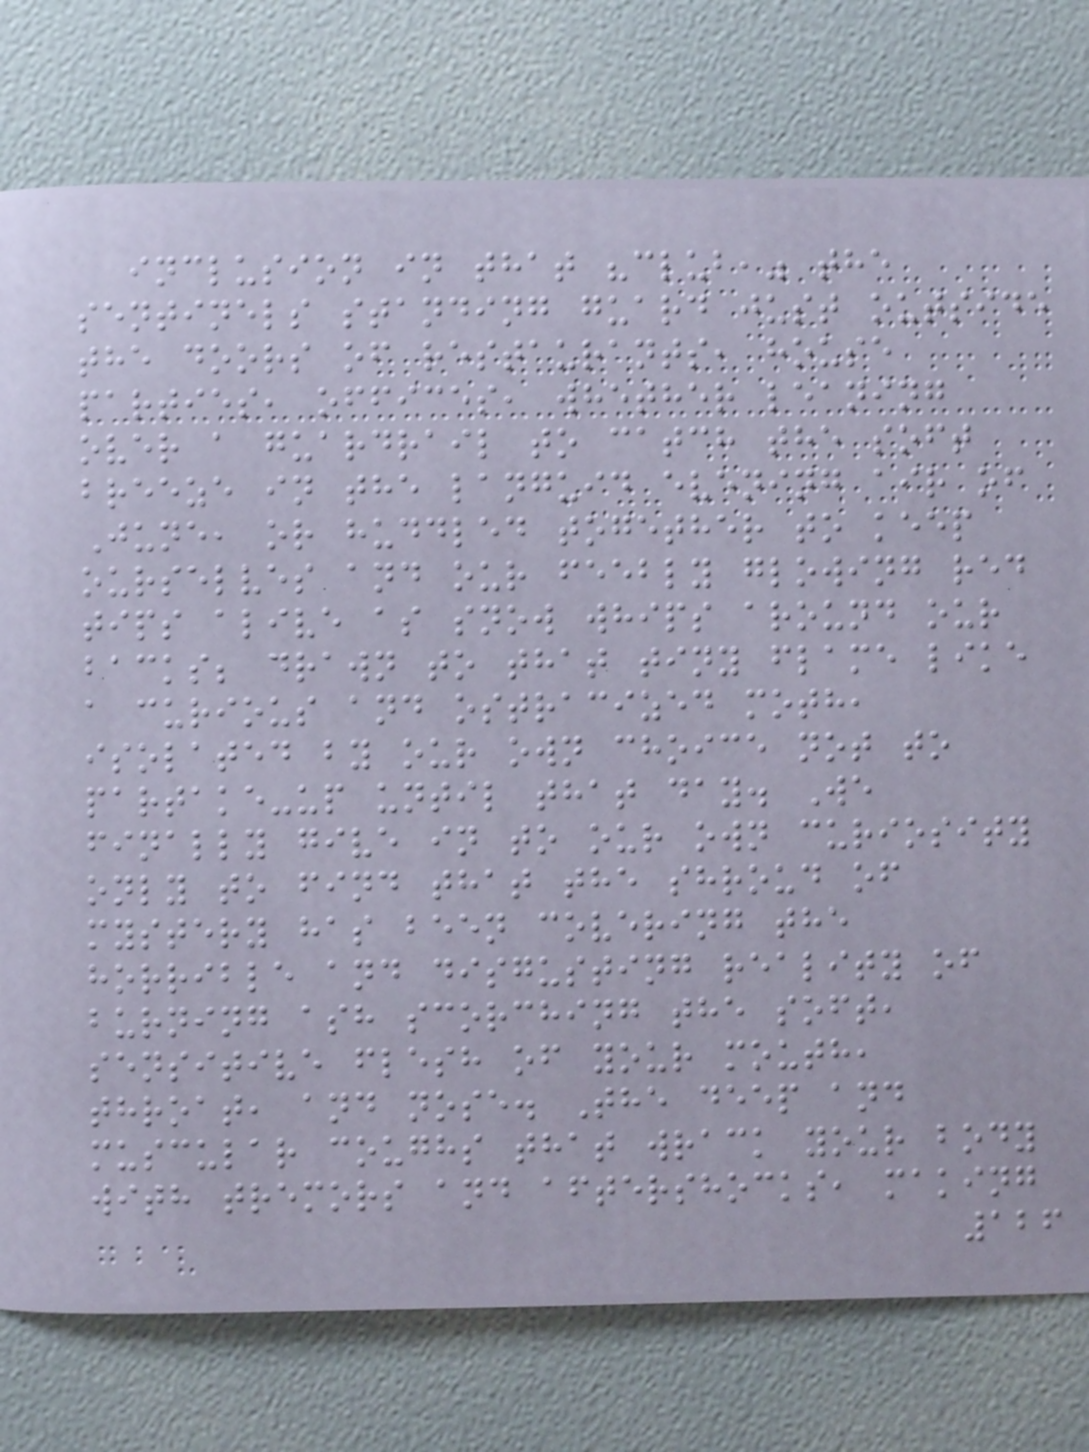inclusion in that "club," the
sentinels standing guard just outside
the doors of restaurants, house
parties, offices, whether leaning
over a guardrail to catch the soft
breeze in the languid evening air of
June, or huddled together to keep
ourselves and our feebly glowing red
tips alive as snow whips around our
backs; drawn to that tiny flame like
a curious and ostracized moth,
isolated by our own choice not to
partake-up until that day. We
finally give in to our own curiosity
only to find that the shroud of
mystery has been covering the
horrible and disgusting reality of
burning ash scorching the soft,
sensitive flesh of your mouth,
throat, and nose. The deep and
muscular coughs that wrack your body
with tremors and aftershocks, making
126
